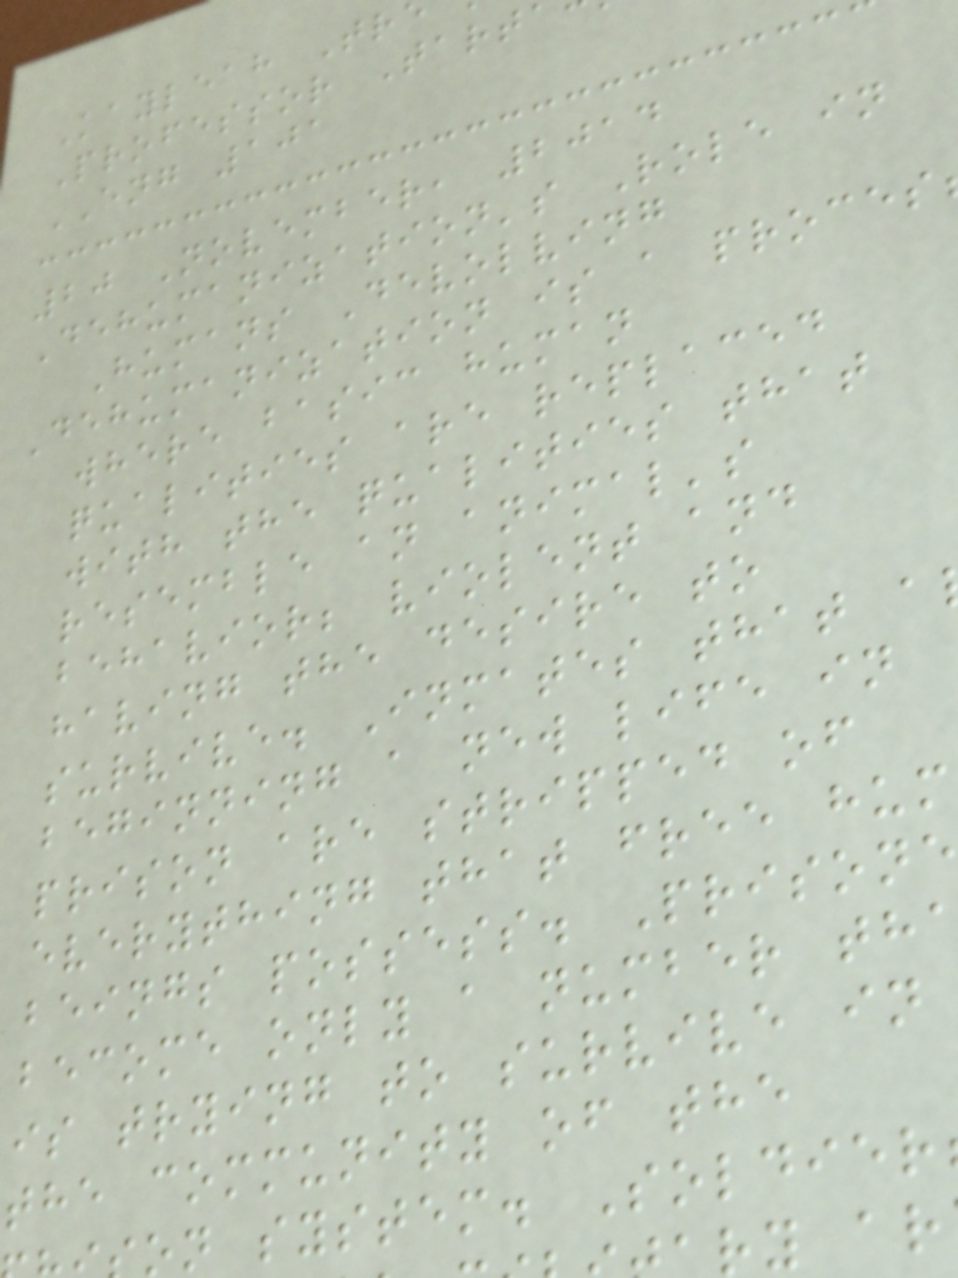Kayleah Tr
Professor Tart
ENG 101
20 November, 2014
Dehumanization's Role in
Humans Devolving
Dehumanization is a proces
where basic human
qualities are replaced
with the qualities that
resemble an animal's
behavior; violent and
having the desire to
survive. Inmates that a
beginning a new life in
prison are stripped of
everything that free hum
beings possess. Prisone
become only a number th
is trying to survive in
the community of the
on system. Soldier
